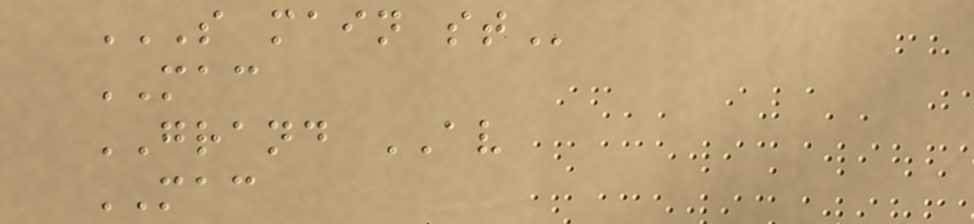S MAIN ST
MAC
GRAND AV
MAC
